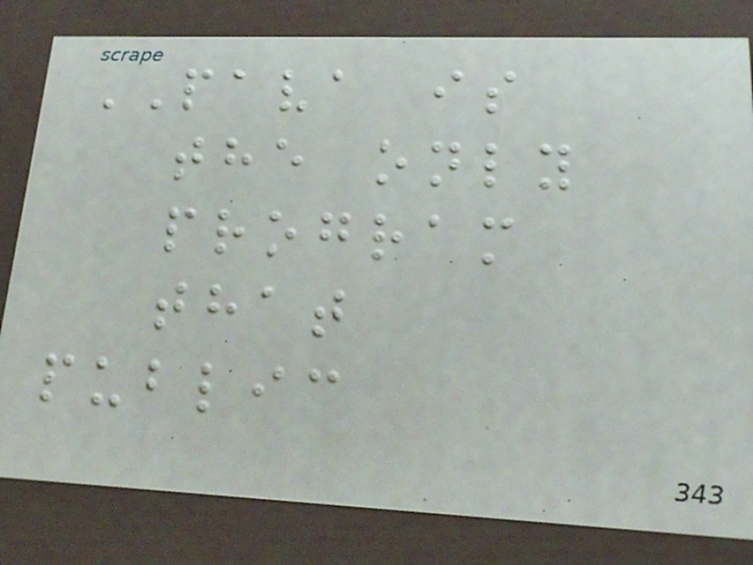PAVA is
the only
program
that
public
